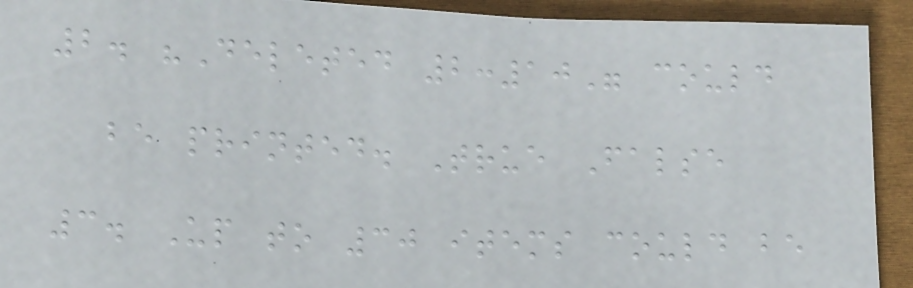2. "Deleted 2:10" could
be printed. True False
3. Up to 30 items could be
